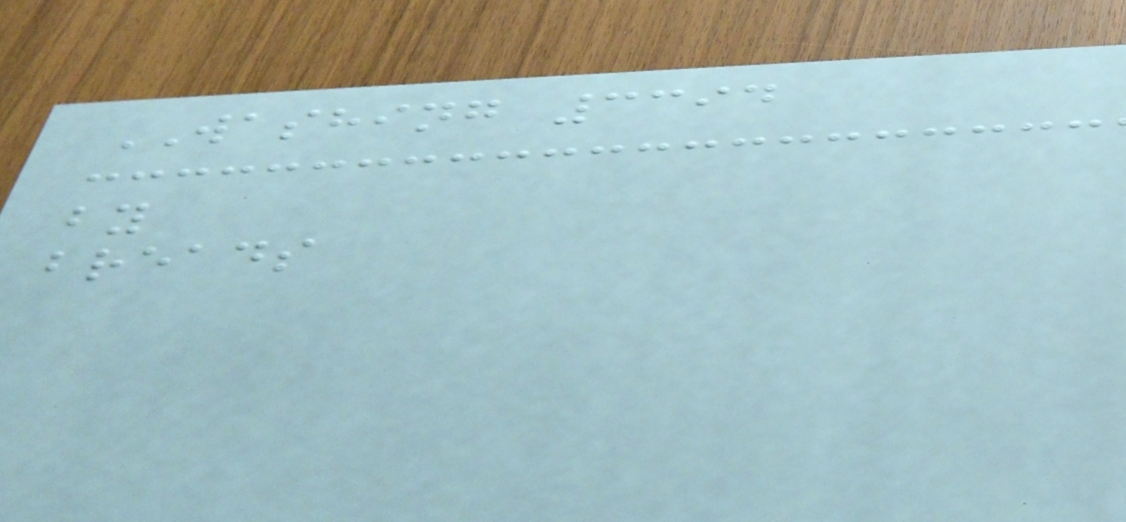WASHING 3394
by
breads
